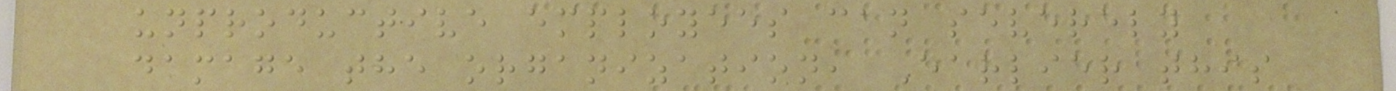unproductive employees can severely
damage the organization, Earlier this
